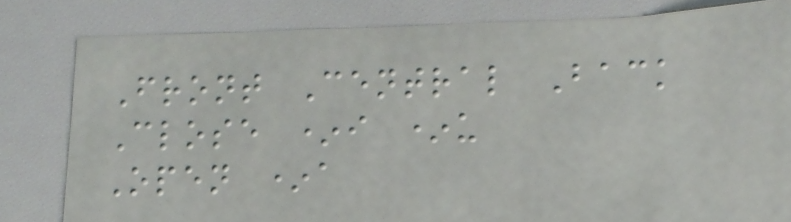Front Central Back
Close *i *u
Open *a
